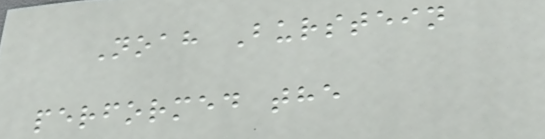Noah Burstein
performed the
